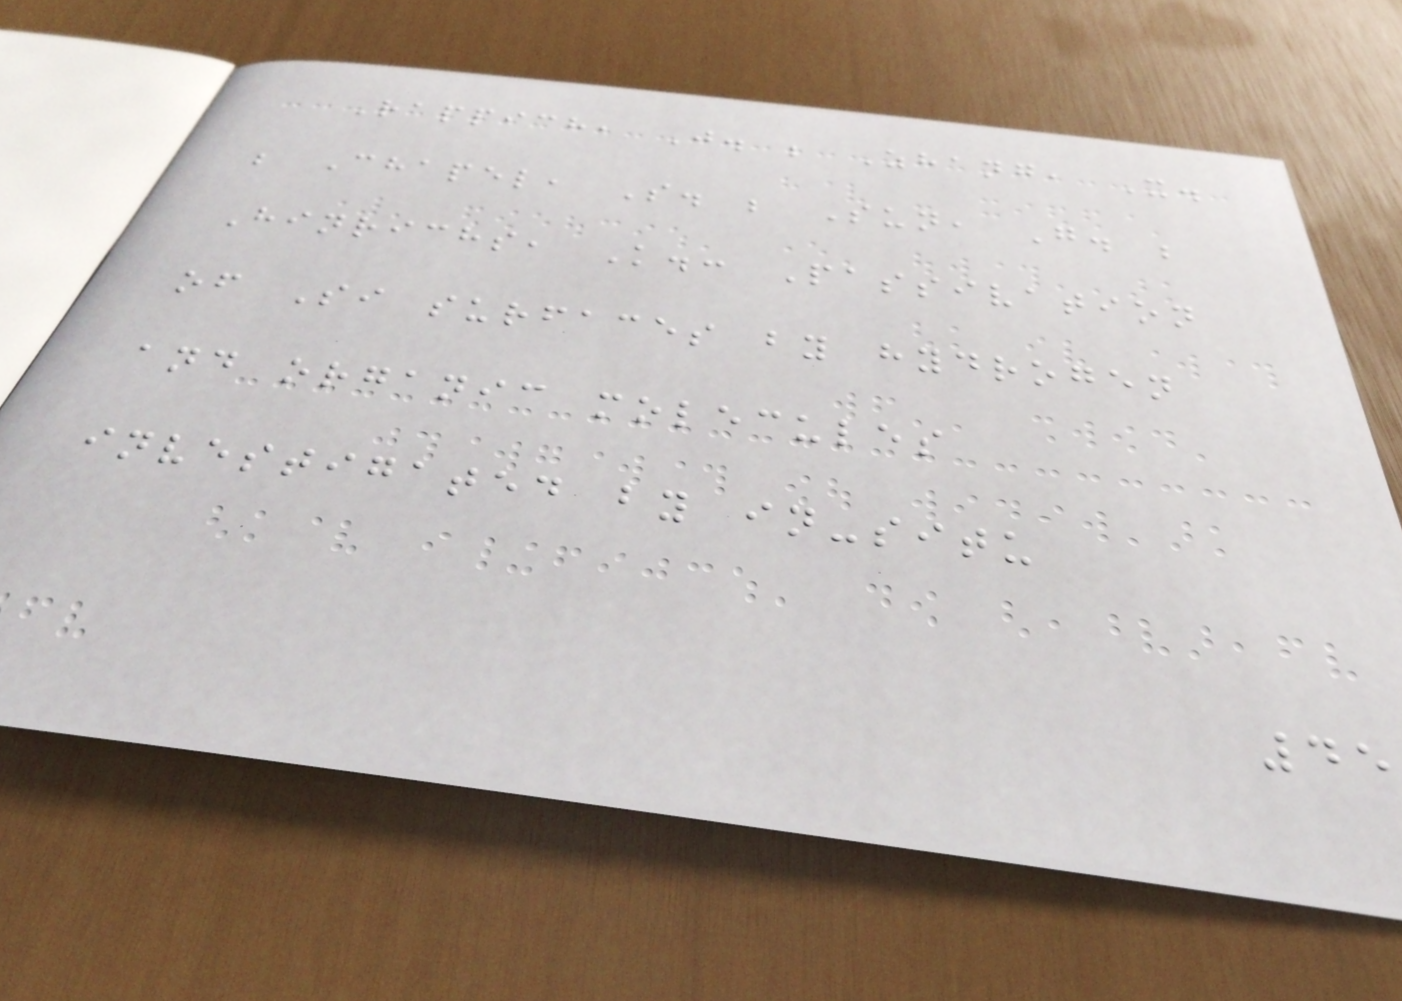Rappich, J. ; Zhang, X.
; Chapel, S. ; Sun, G. ;
Hinrichs, K.: Passivation
of Si surfaces by hydrogen
and organic molecules
investigated by in-situ
45
